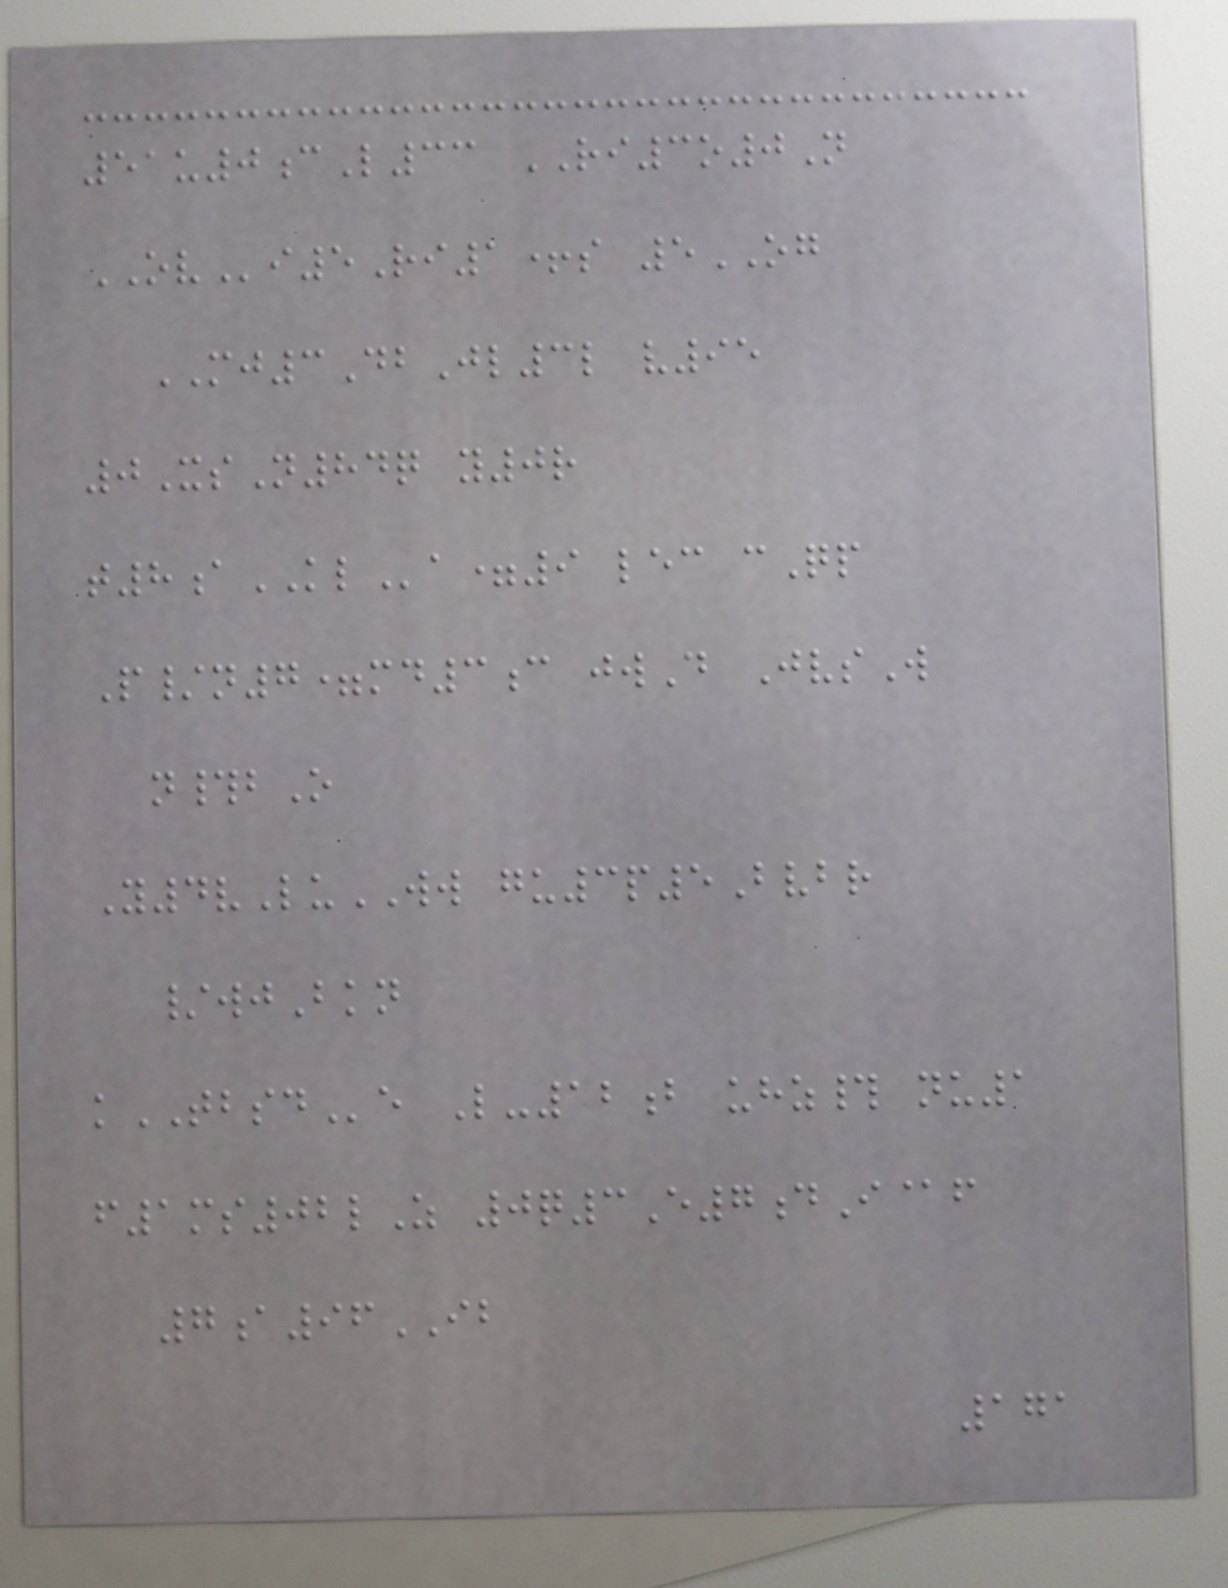51u0cL33 RI3o0N
OVi5Ri1+s 5OG
MJ3DbJl3l v95
0XsN84q y0r
t8aKLa=9 lec cQp
P/n7=md3c jwD JvsW
n#bO
Y4vLuWW gu3p5Bvbr
/wjBkn
kTBSDe L-12b uhz# nu1
f1ms02lZ 0q3E7dI@f
7a96IB
171
